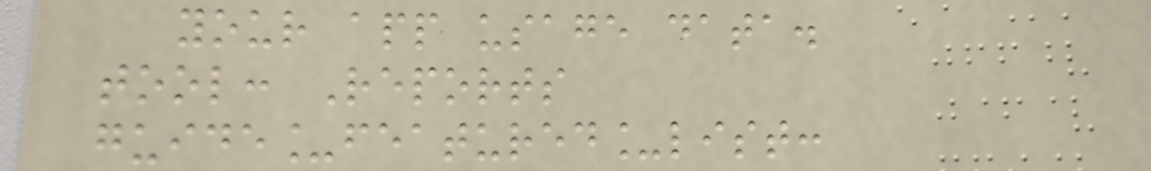your app usage data.
tool: Reports
guide_featured_list:
